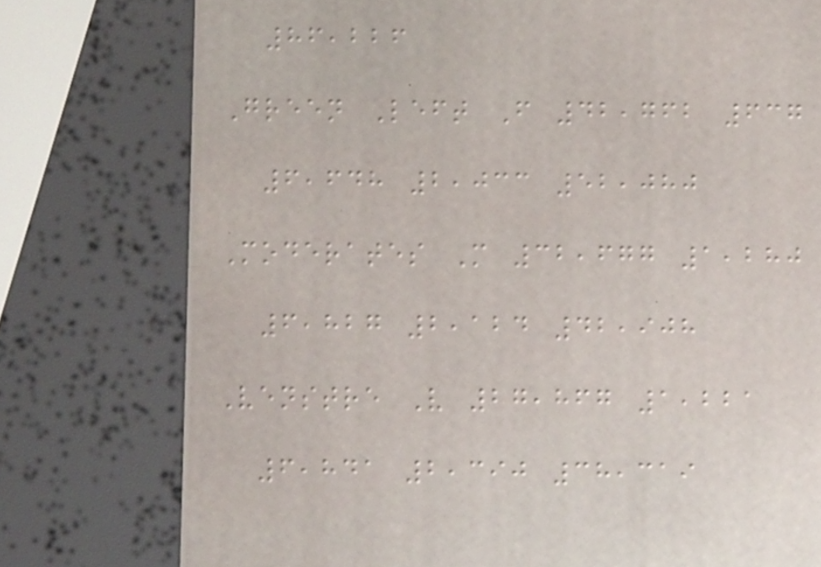86,226
Green Left F 42,762 637
6,648 2,033 52,080
Moderates M 32,677 1,280
6,827 2,124 42,908
Venstre V 27,867 1,221
6,841 2,390 38,319
